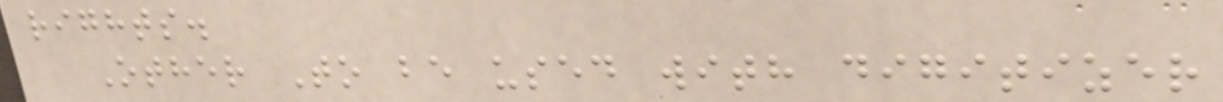rights.
Other To be used with digitizer
